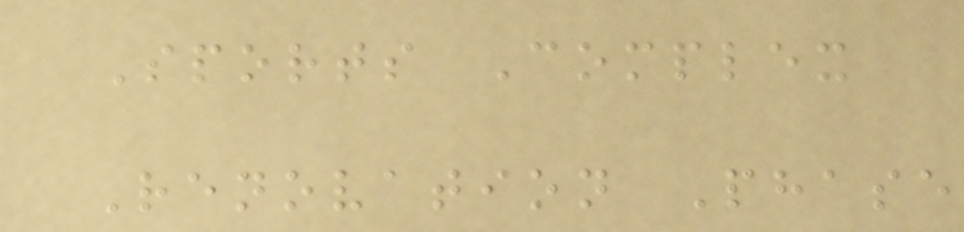Sports Complex
Renovation Phase
